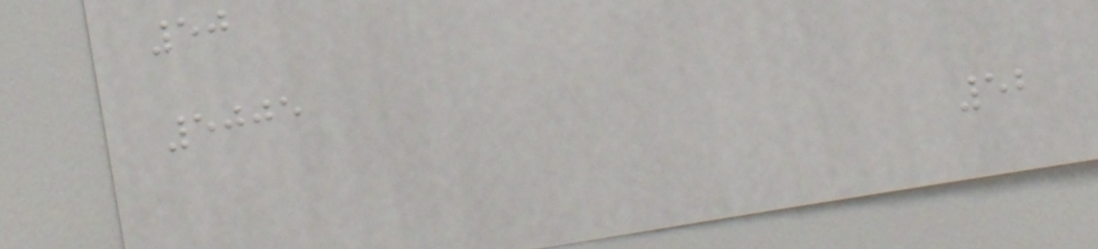50
5005
52
